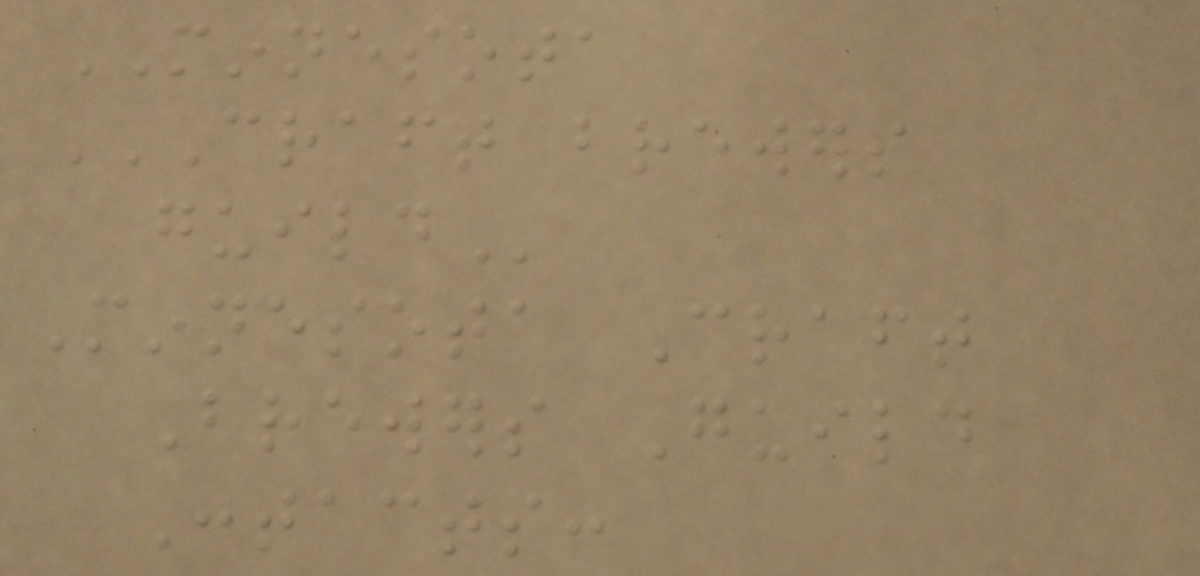MINNESOTA
CRAFT BREWERS
GUILD
Minnesota Craft
Brewers Guild
Contacts:
